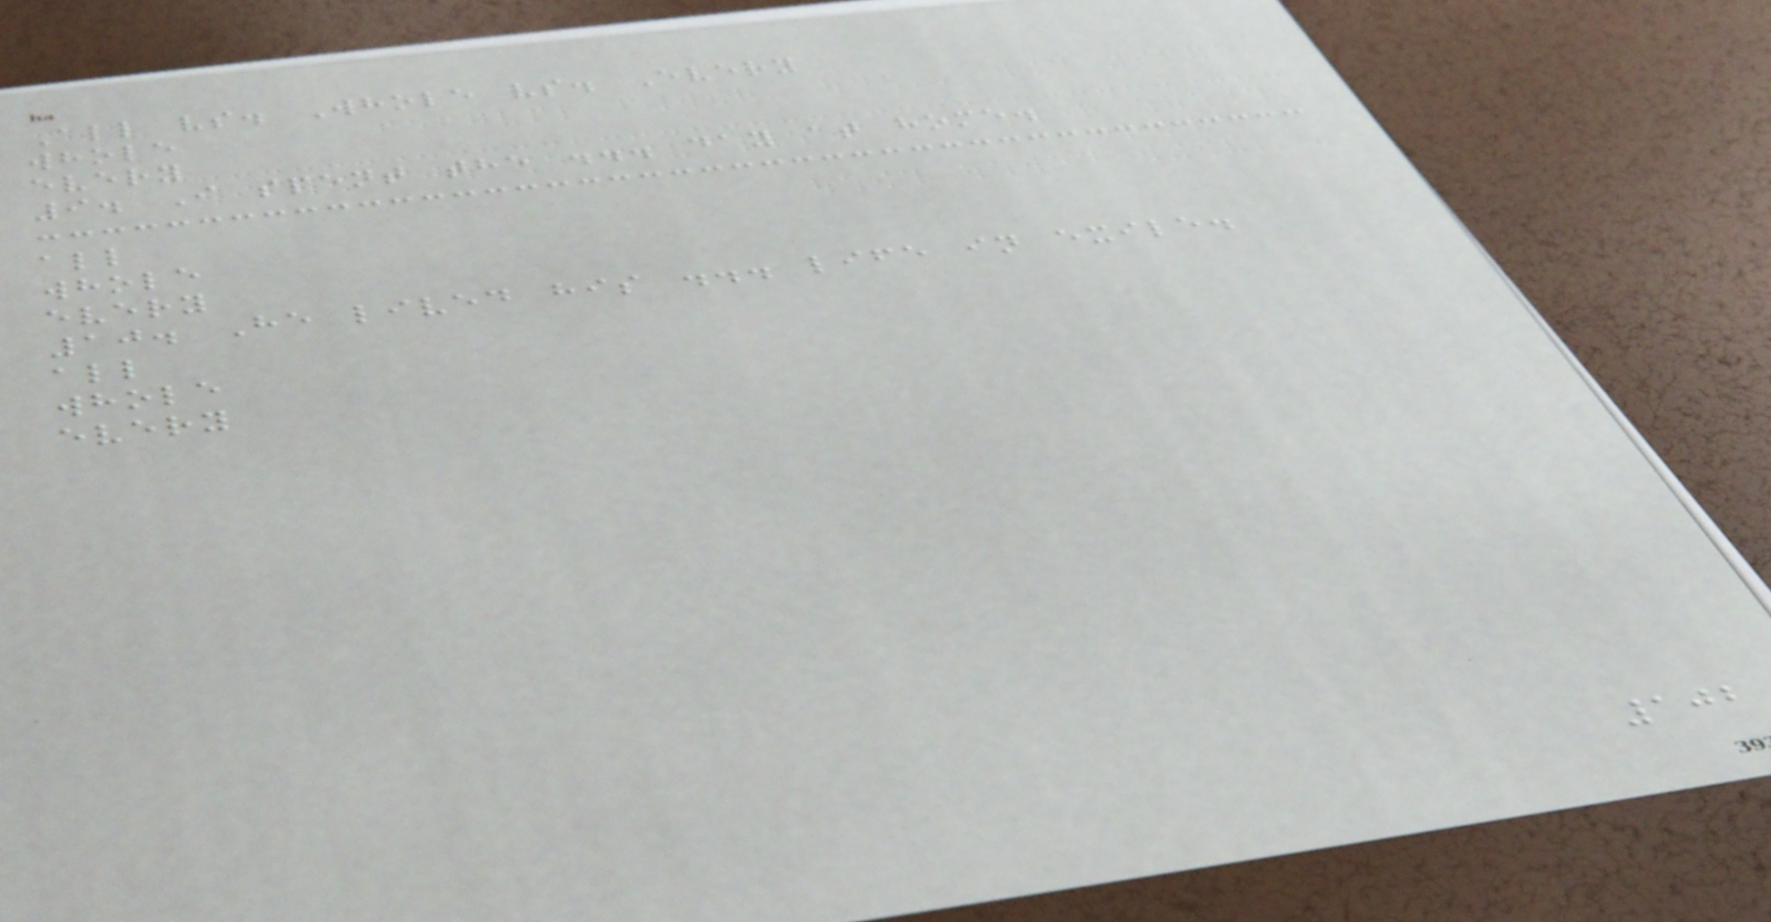All vs. Whole vs. Every
whole
every
9. I spent the ... day at home.
all
whole
every
10. He lived his ... life in exile.
all
whole
every
102
